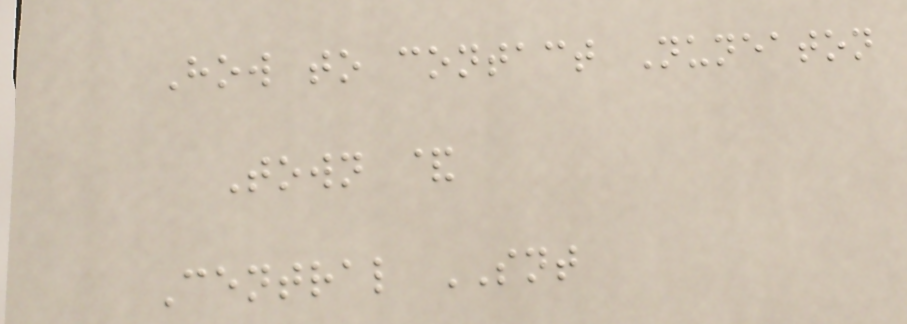How to contact Nuneaton
Town &
Central SNT
